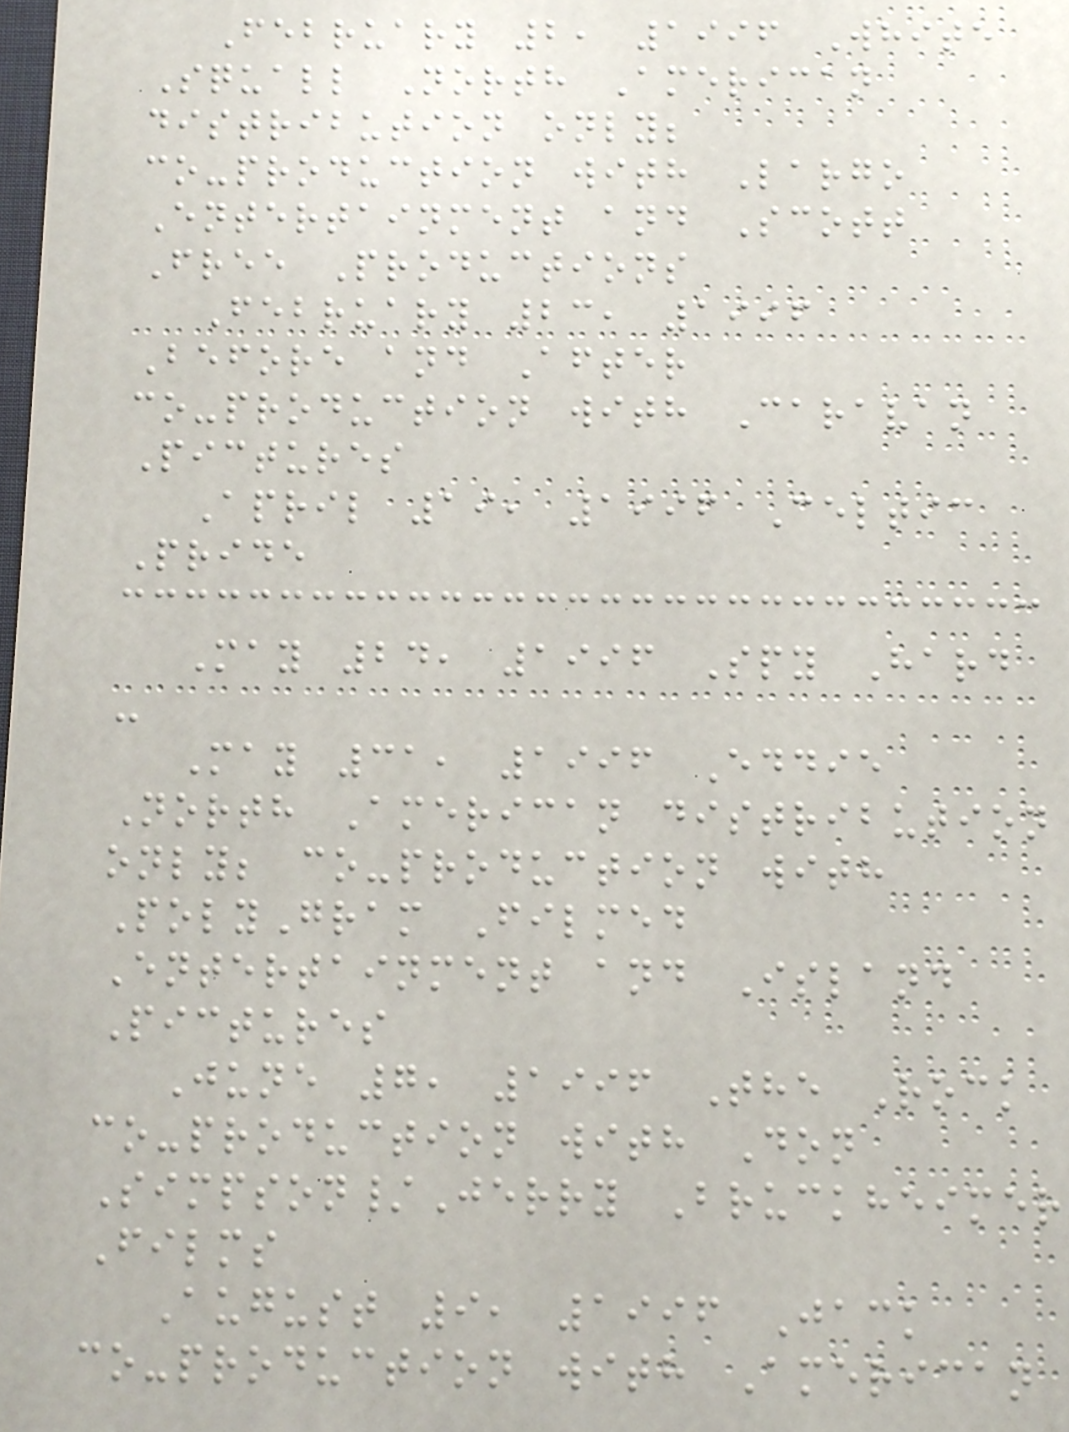February 2, 1996 White
Squall North American
distribution only;
co-production with Largo
Entertainment and Scott
Free Productions
February 23, 1996
Before and After
co-production with Caravan
Pictures
April 19, 1996 Celtic
Pride
May 24, 1996 Spy Hard
-
May 31, 1996 Eddie
North American distribution
only; co-production with
PolyGram Filmed
Entertainment and Island
Pictures
June 7, 1996 The Rock
co-production with Don
Simpson/Jerry Bruckheimer
Films
August 9, 1996 Jack
co-production with American
